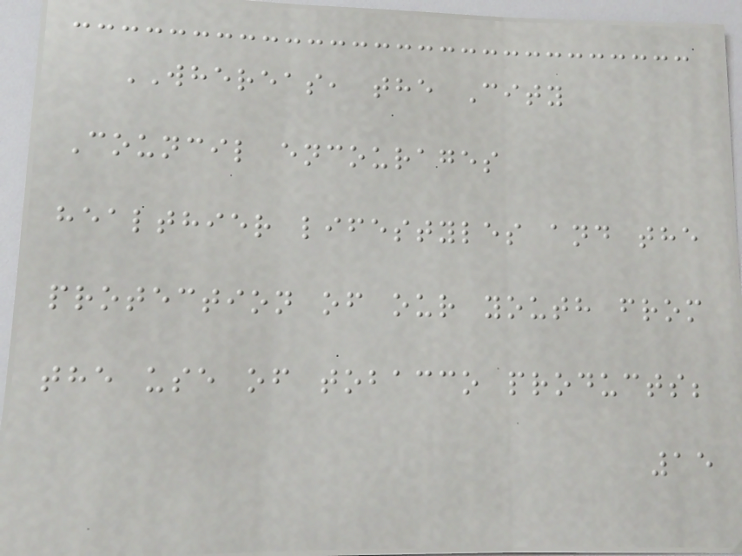WHEREAS, the City
Council encourages
healthier lifestyles and the
protection of our youth from
the use of tobacco products;
15
